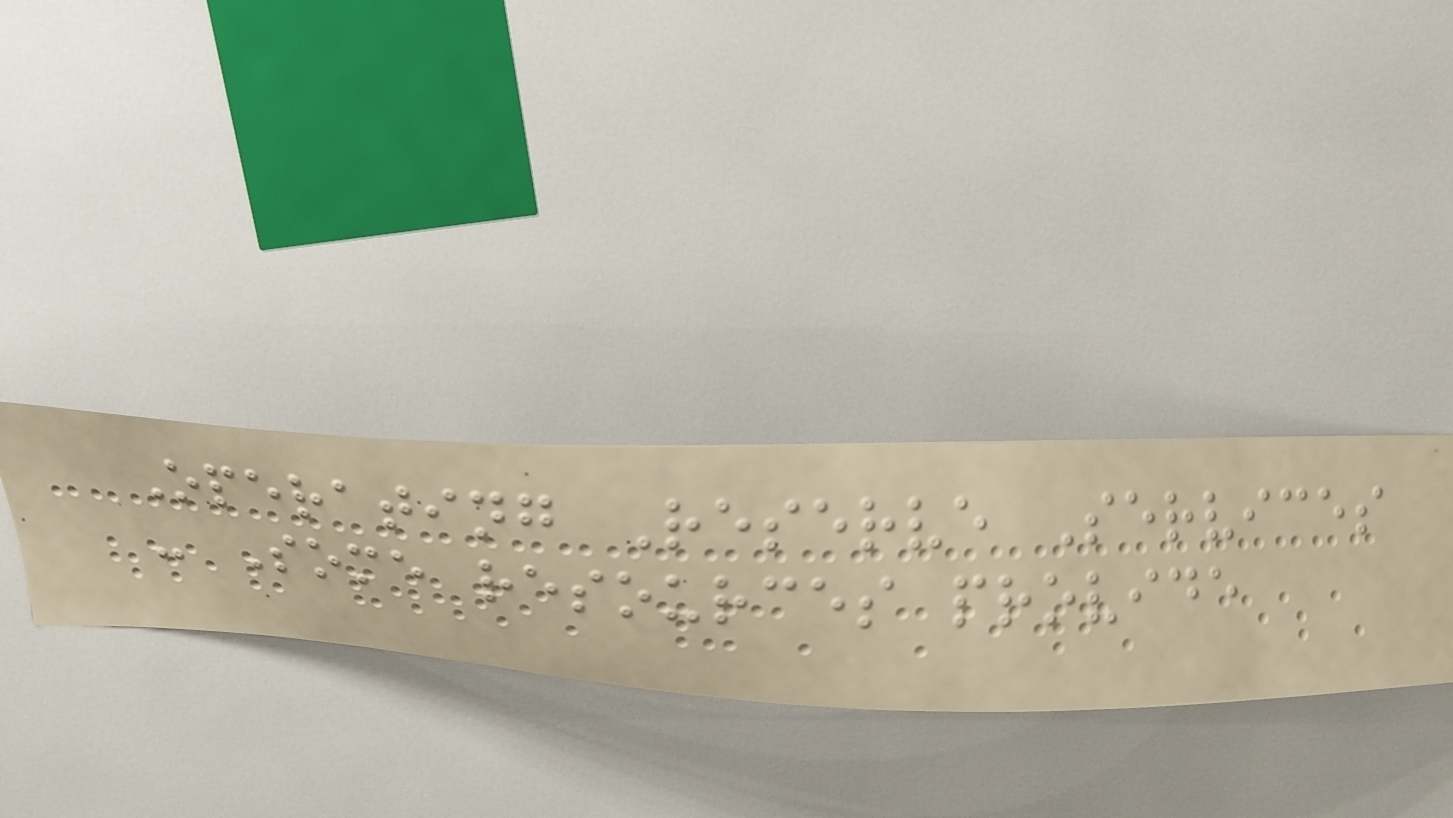Operating Reserve Services
- Some resources provide
